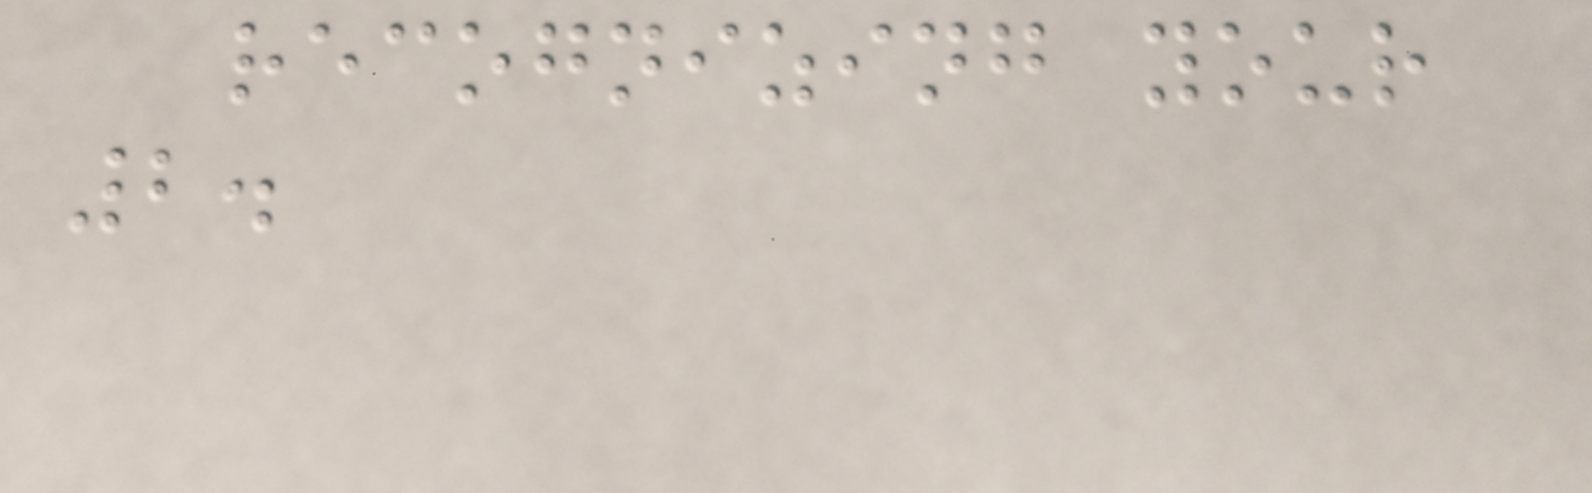recognizing your
2.
